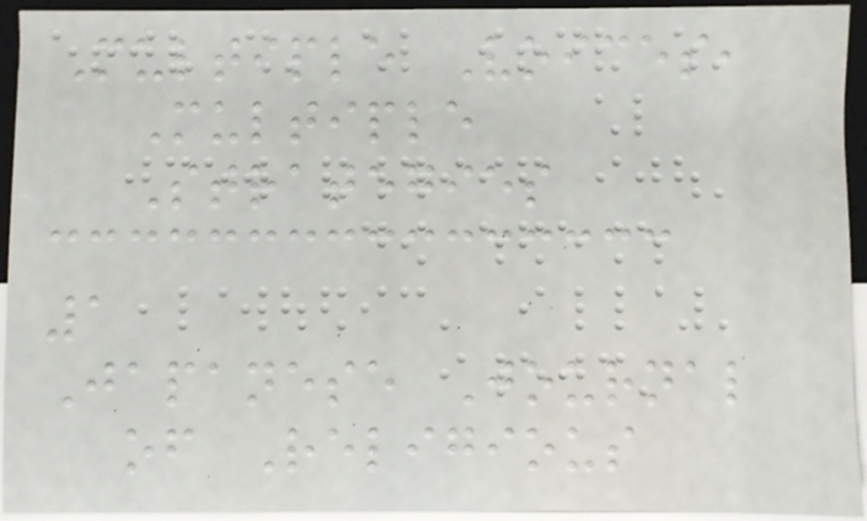Multiple Voices,
Multiple
Strategies
1
Japanese Journal
of Religious
